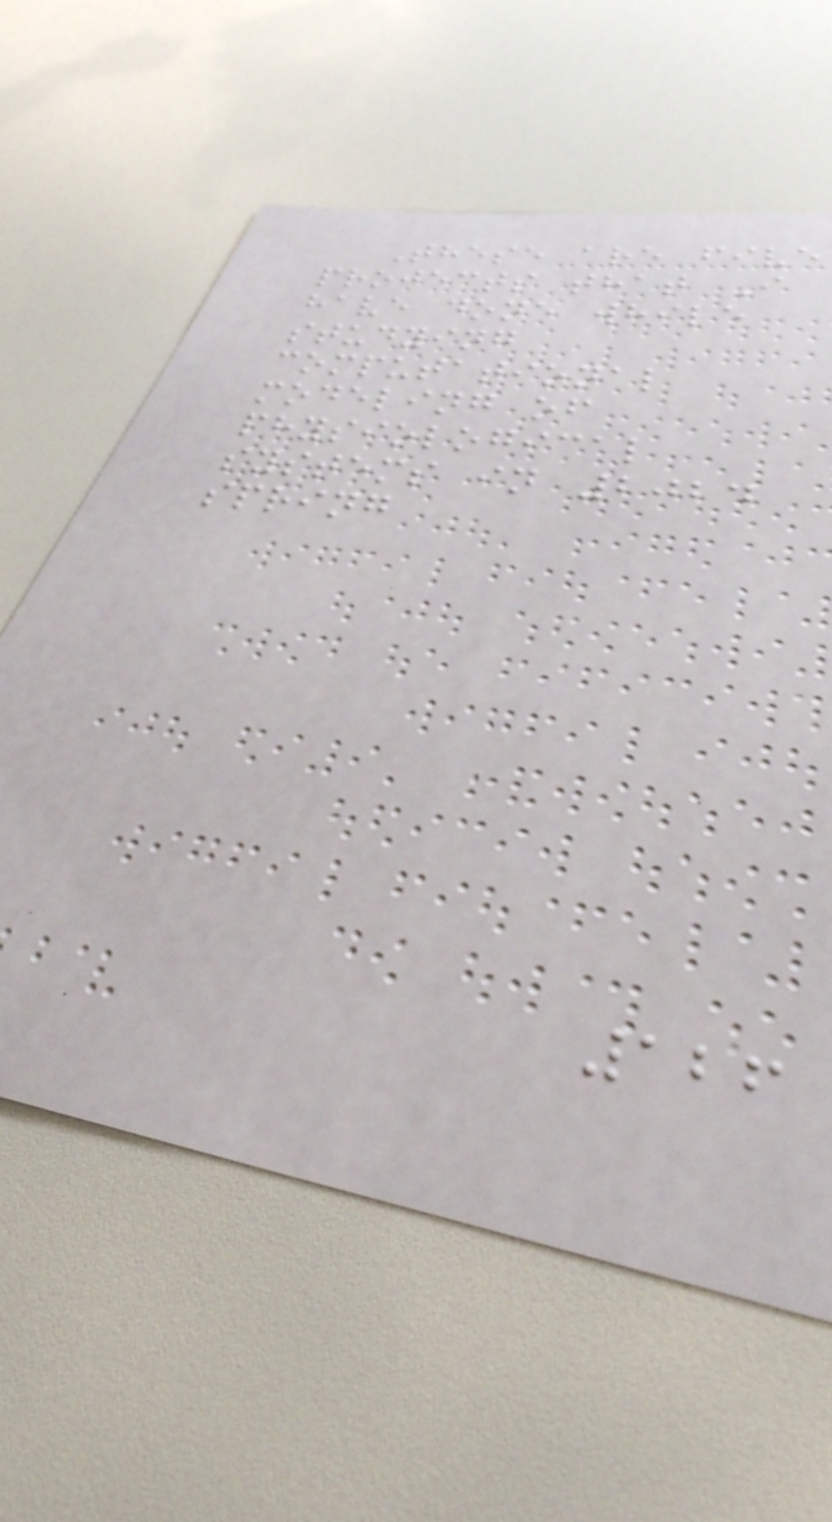These are five
projects that I
have done while
studying
computational
modeling of
physiological
systems in 2024
spring
126
